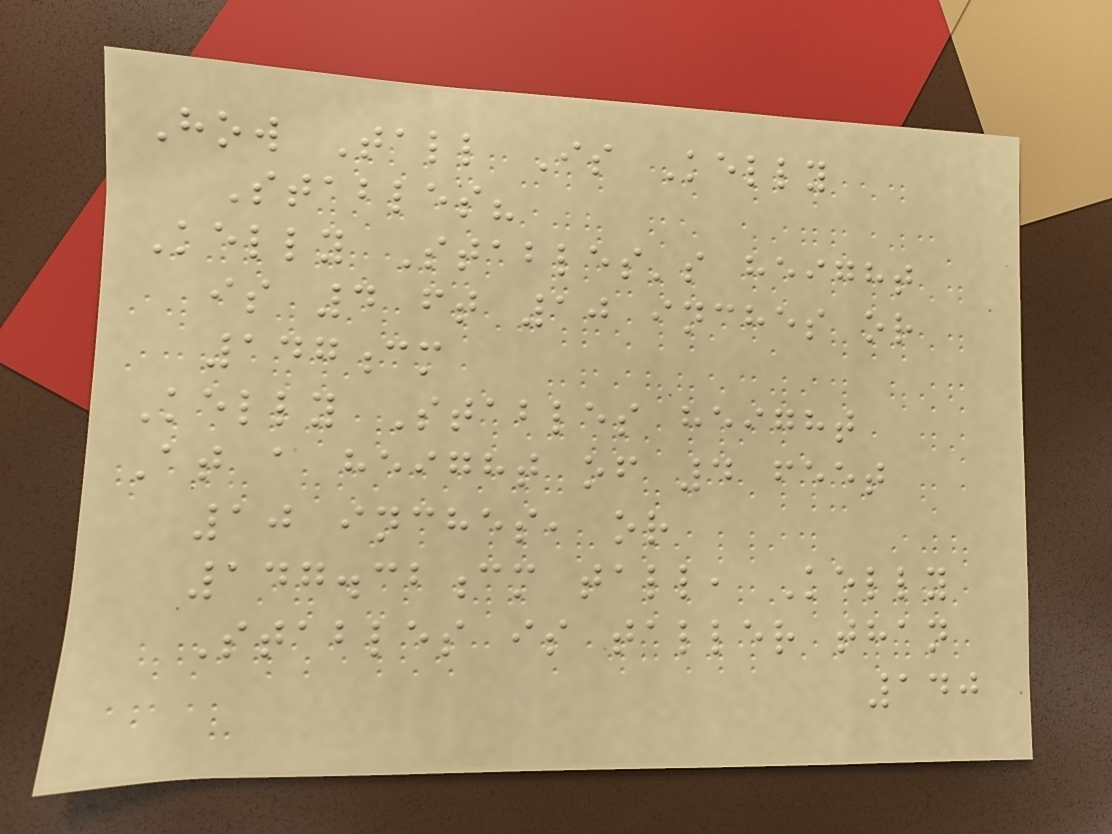How Tall Is Kelly
Stables?
Kelly Stables's height
is 4 ft 10 inches or
147cm
Kelly Stables height
At a height of 4 feet
10 inches, or
147.32cm tall, Kelly
Stables is taller than
140
